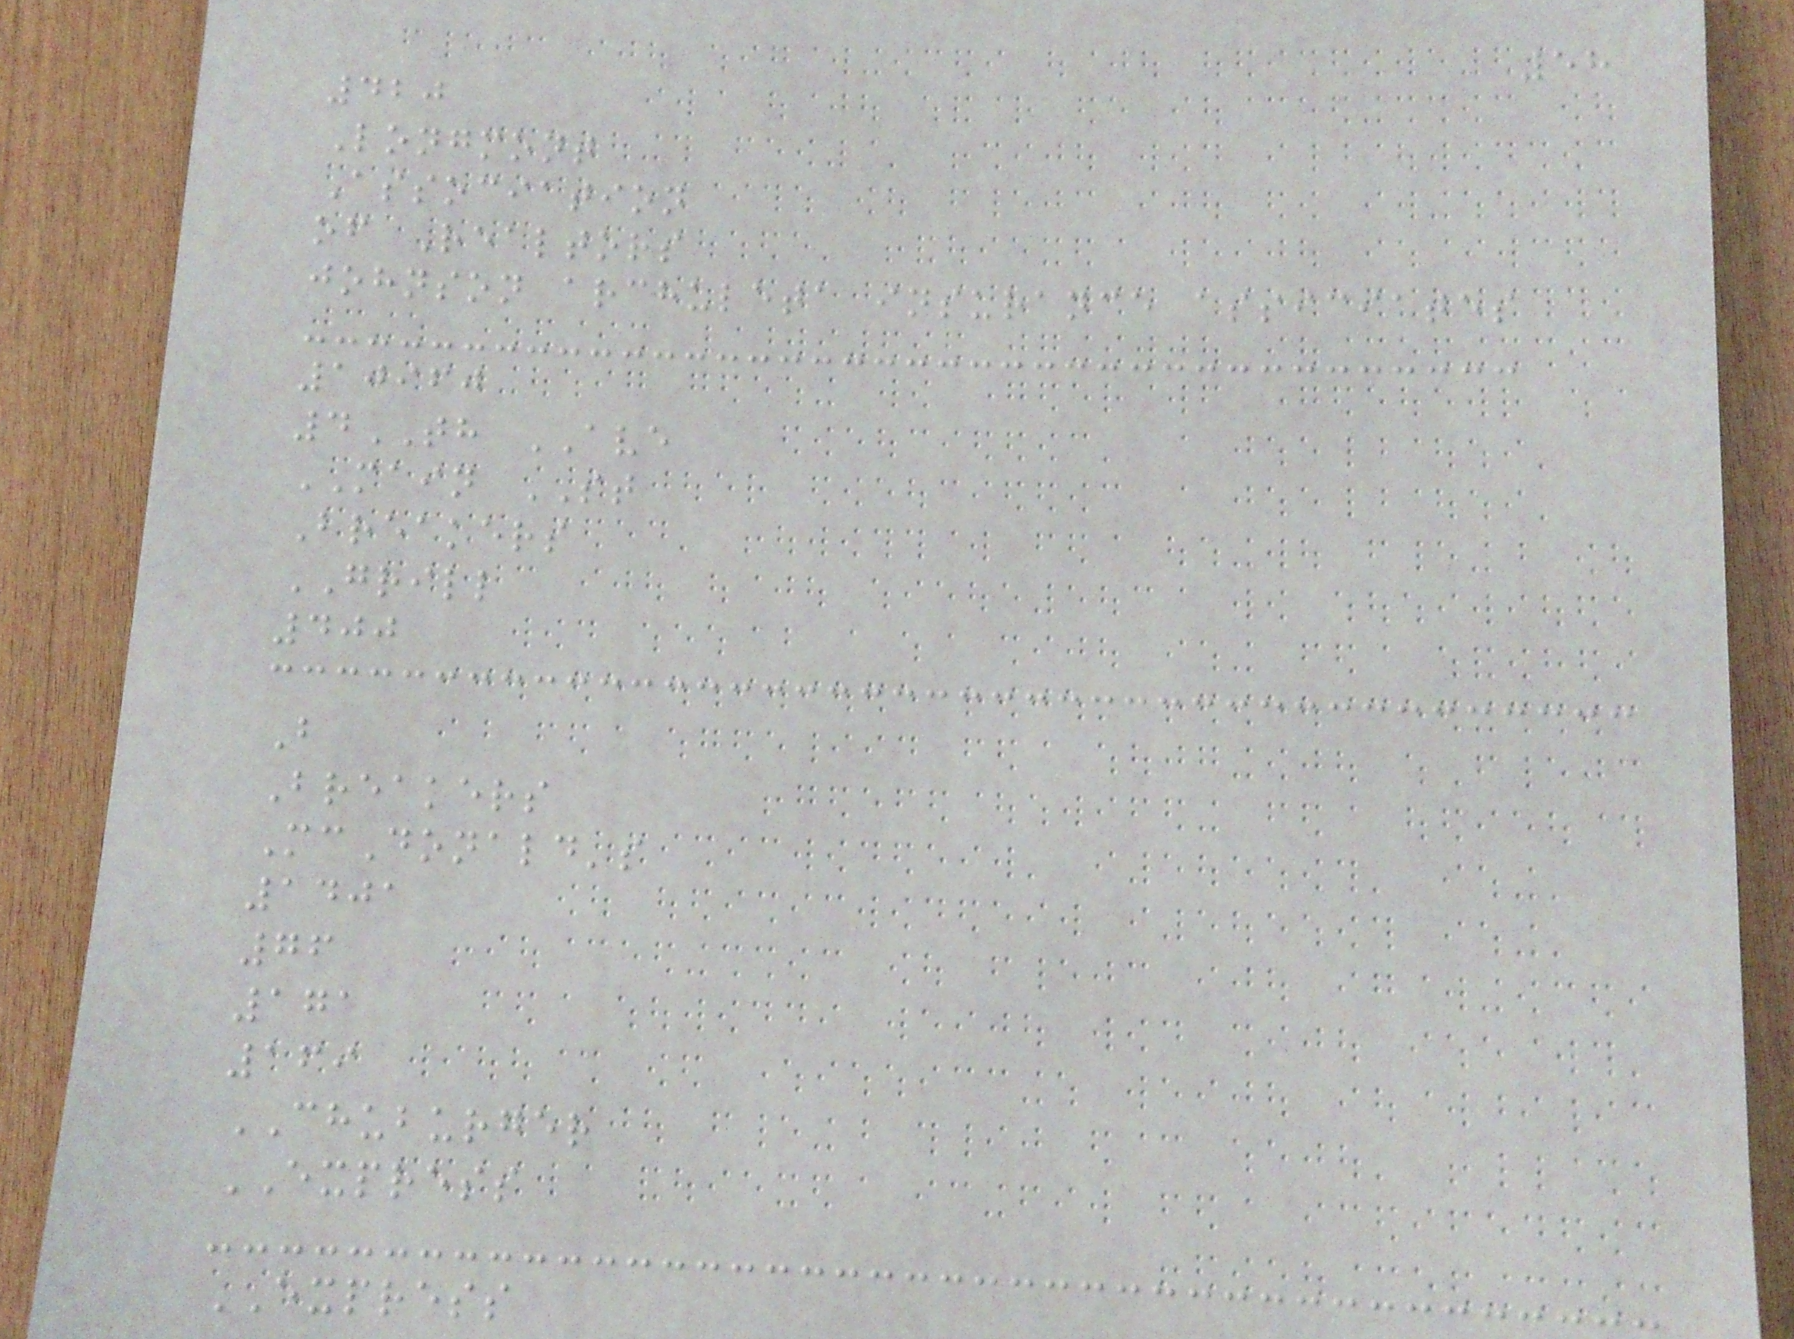58
420
Longmont
Association
of Realtors
johnson archuleta insurance assiciates
10960
4TH AVE
MAIN ST
Breakers
GRILL
400
B
Breakers
McDonald's
1401
76
171
169
CHUBURGER
EXPRESS
EXPRESS
